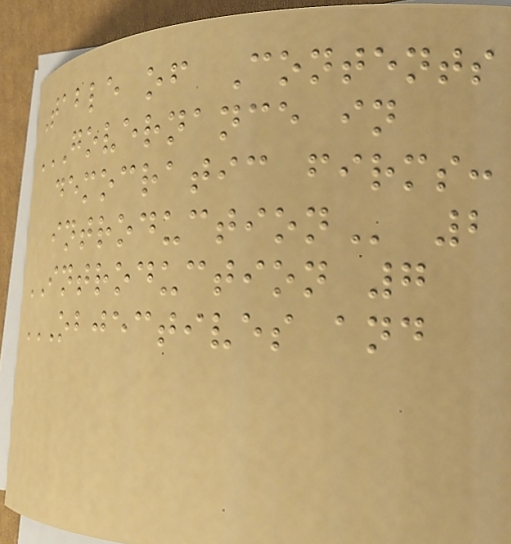Table of Contents
GOVERNANCE IN
DEMOCRATIC FIRMS:
INTRODUCTION 2
INTRODUCTION 7
OBJECTIVES AND
